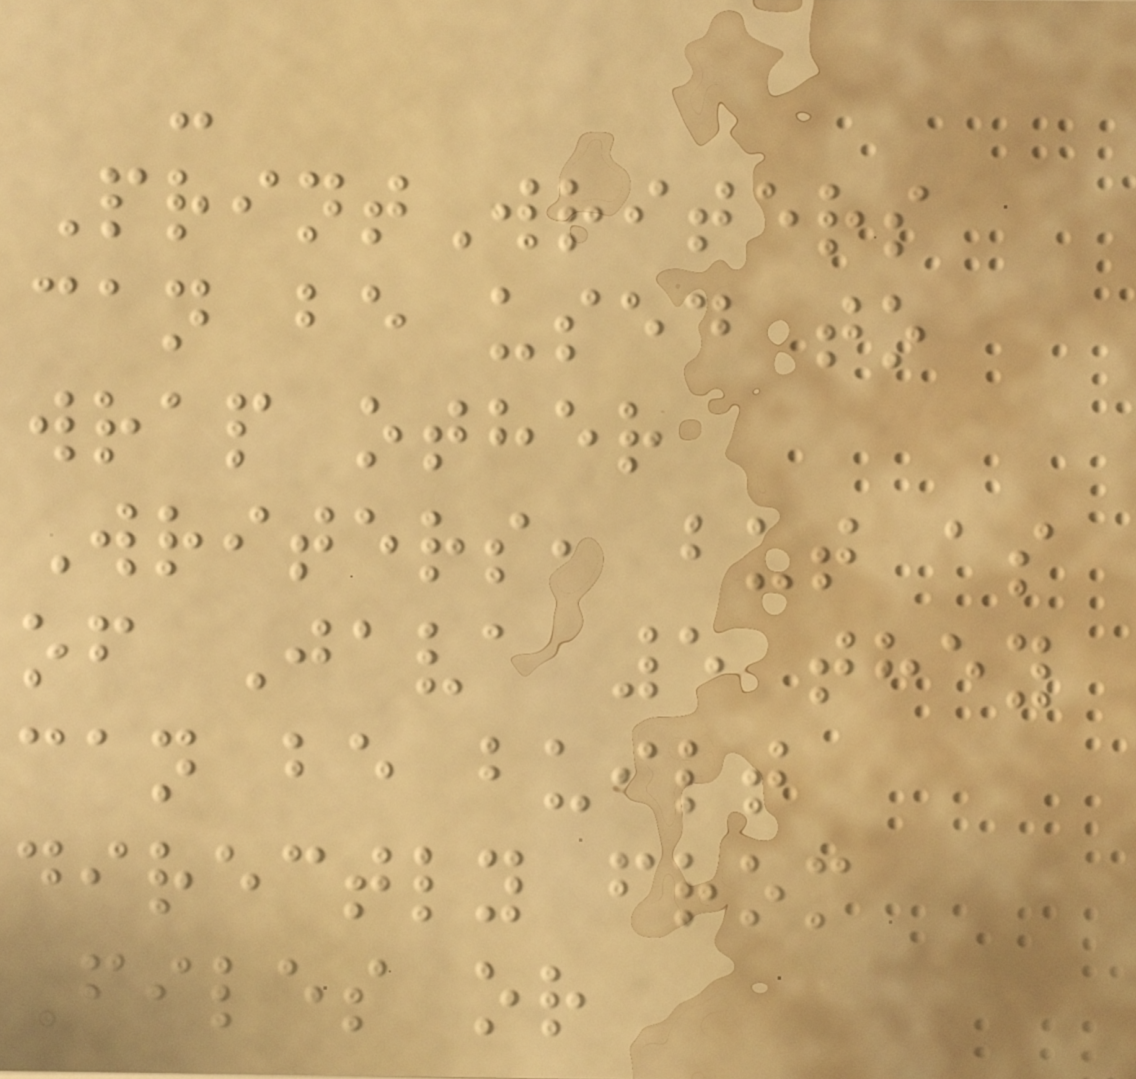-
PrintWriters
can be used to
wrap other
Writers, but as
of Java 5 they
can be built
directly from
Files or
